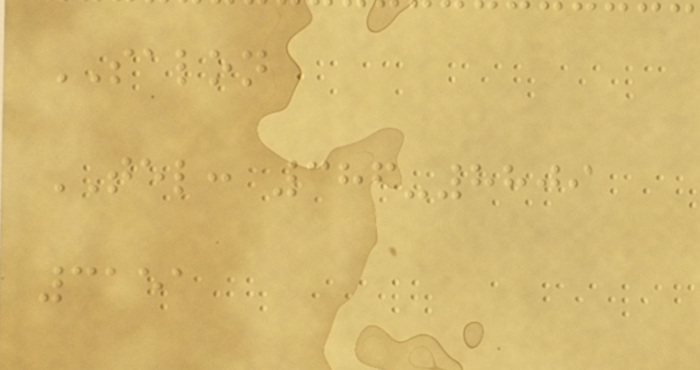SALON
TEL: 386-8809
3151
